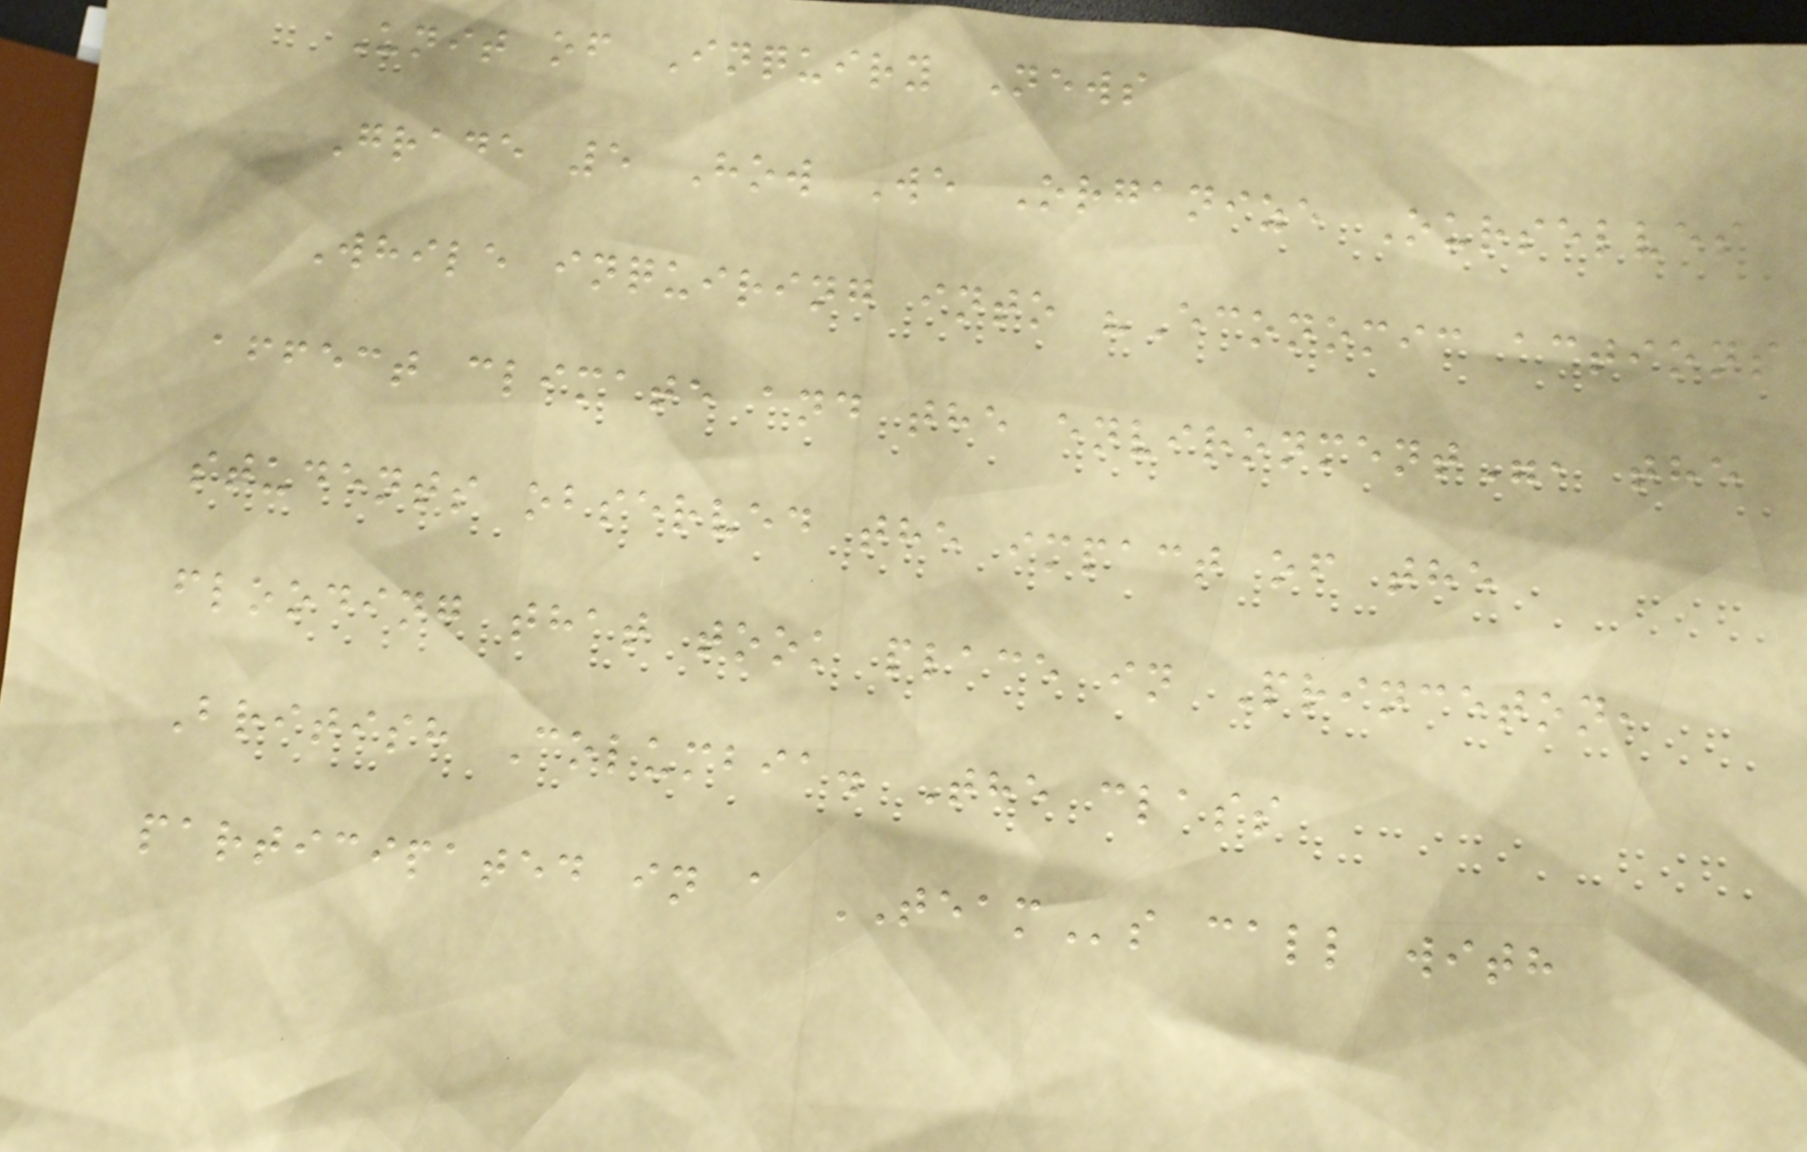Unit of Inquiry News
Grade 5 How We Organize Ourselves
While inquiring into "Economic actions
affect climate and the environment", the
students observed the impact of the
flooding that took place in Princeton,
British Columbia. The class
participated in a TEAMs call with
